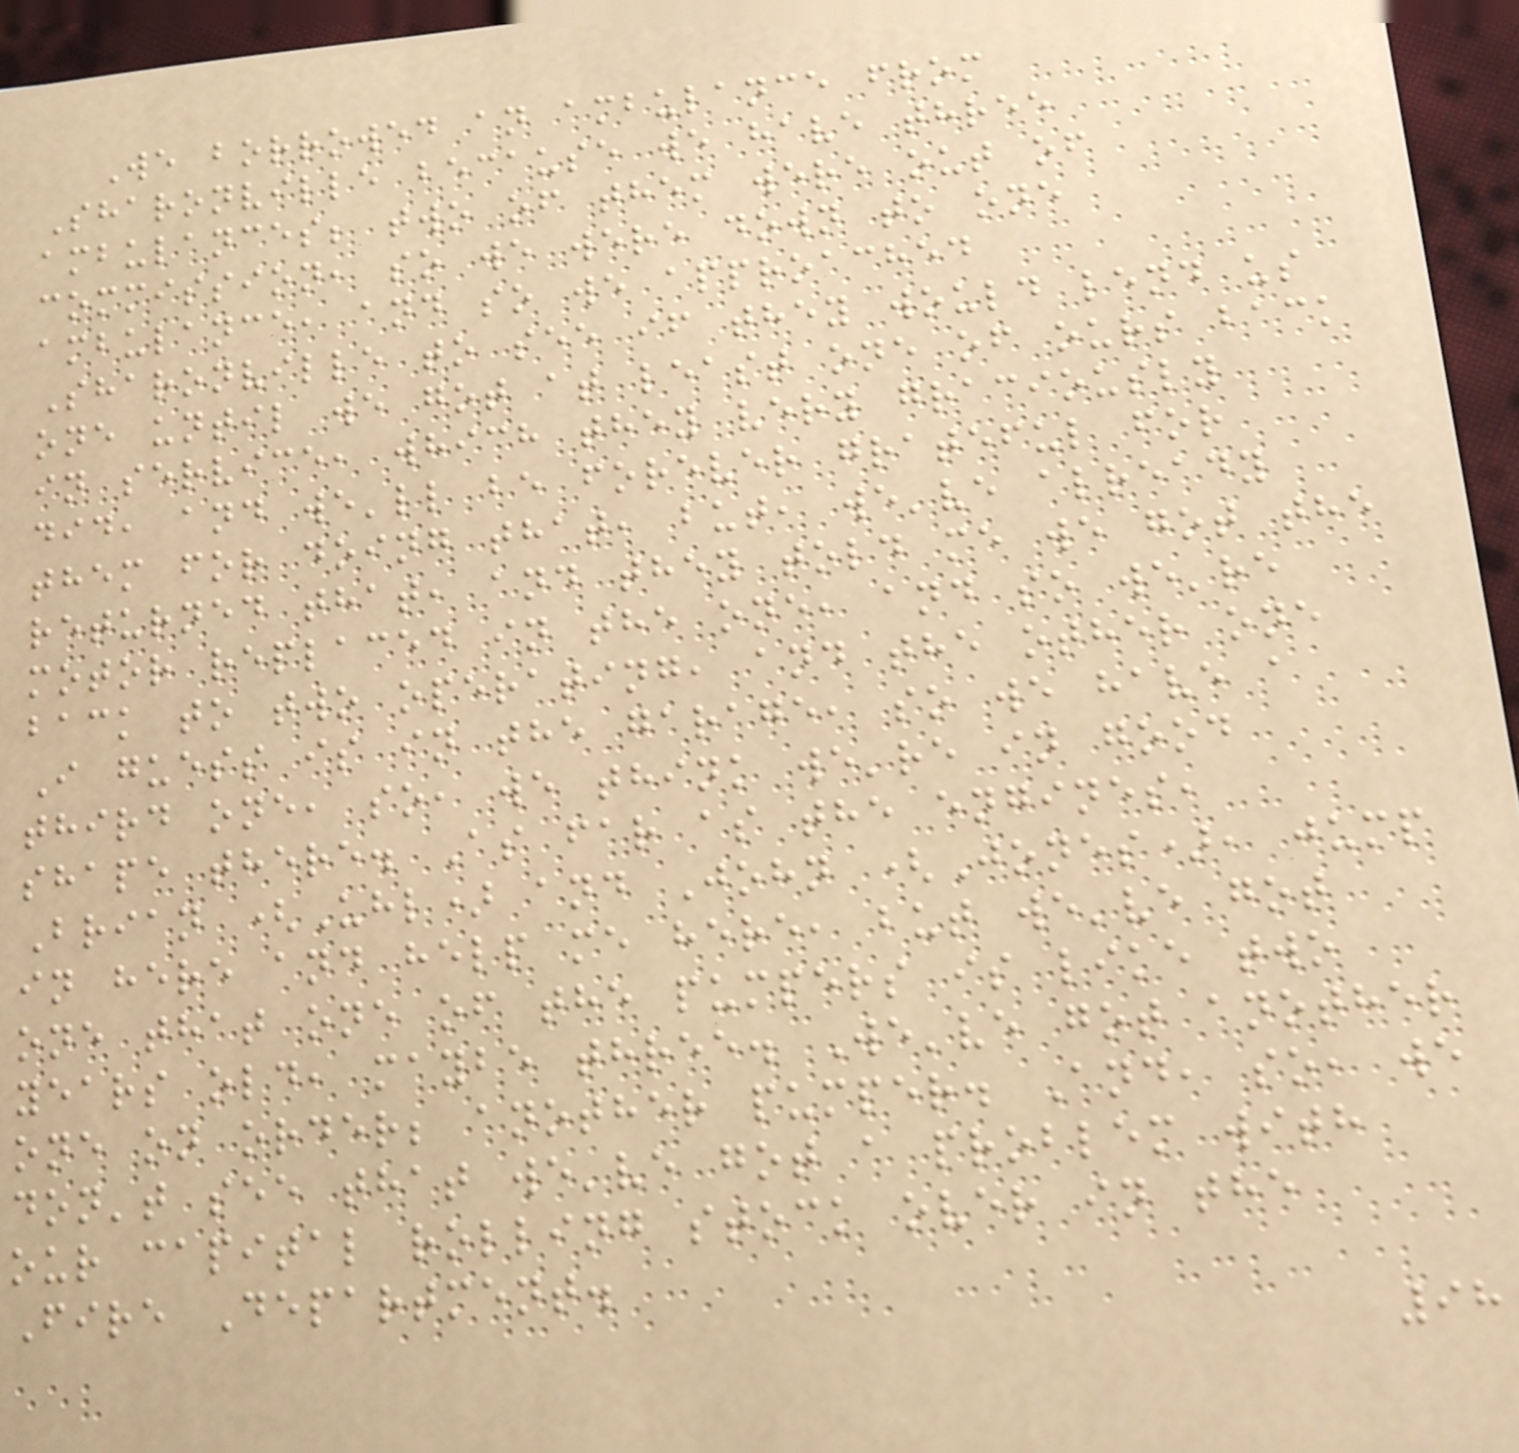We borrowed an ambulance from
Sharonville because we have three
ambulances; two of them were out of
commission, so we were down to one
ambulance, and so we approached
Sharonville to see if they would lend us
one until we got at least one of ours back
in service, which they very graciously
did, and we'll be forever grateful for
them for doing that, but, we've already
returned that, and they told me we got the
motor replaced in the one, and so we're
back to two operating, and the other one
I guess is in the garage, so we have a
third one, so, we think we're in good
shape there. As far as the engines,
Brian (Uhl) and John (Jones), jump
in here and help me here, but we've got
one that one of the pumpers is like two
years old, maybe three. We've got another
one on order; another pumper. And, so, we
don't see that we've got a problem with
our capital rolling stock over in the
Fire Department.
98
